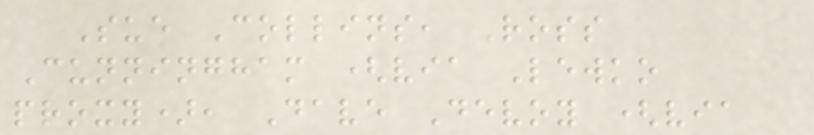Sue Collins, Ross
Cunningham (via Lewko
proxy), Dave Devoy (via
